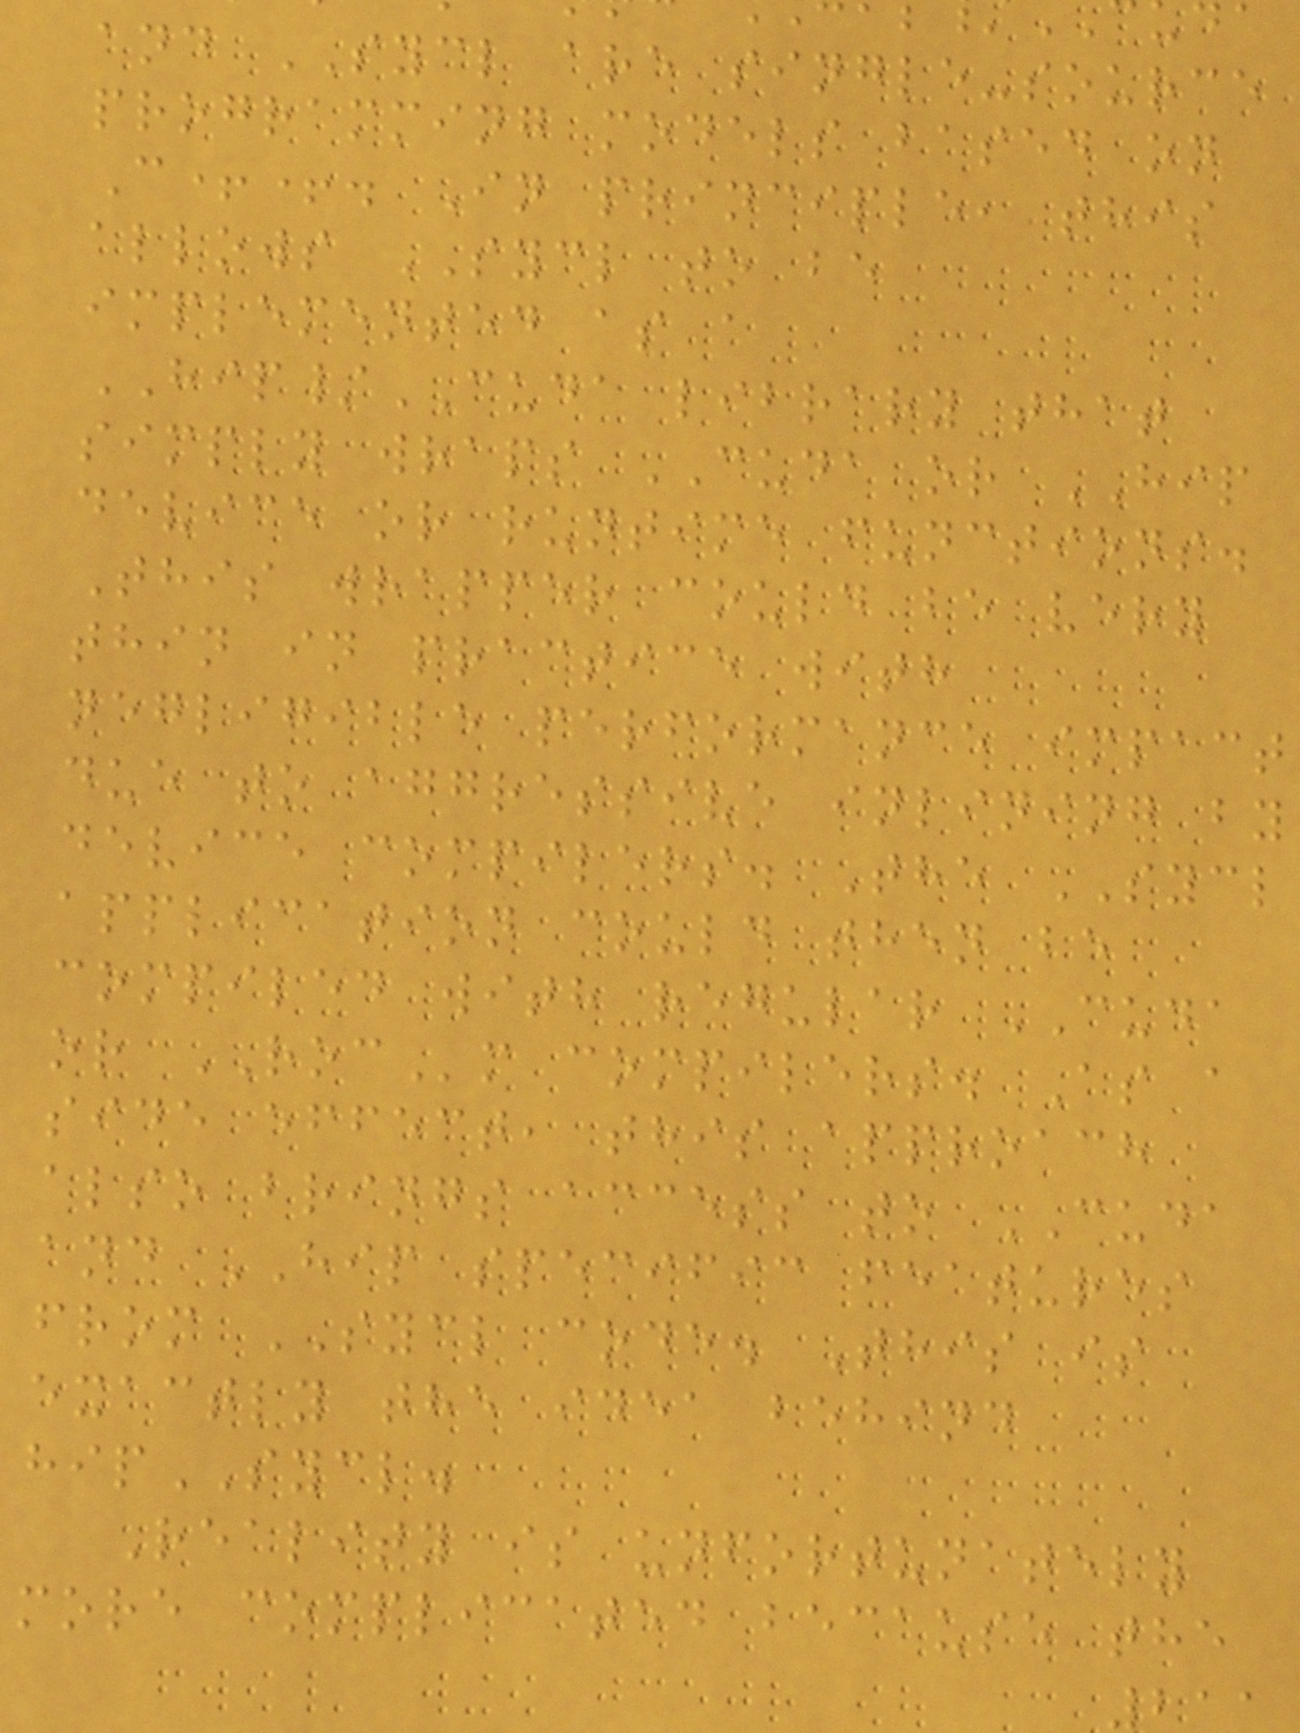and SYCL are single-source
programming models based on
C++. In principle, this
allows SYCL to be
implemented as a
HIP/CUDA library that
simply wraps CUDA or HIP
device or runtime functions.
This wrapper could be very
thin in practice with
negligible performance impact
due to aggressive inlining by
device compilers. The SYCL
application could then be
compiled with regular CUDA
or ROCm compilers. As a
side effect, this approach
also brings access to CUDA
and HIP specific features
from SYCL code. This is
exactly the idea behind
hipSYCL.
Reality is unfortunately
more complicated because the
